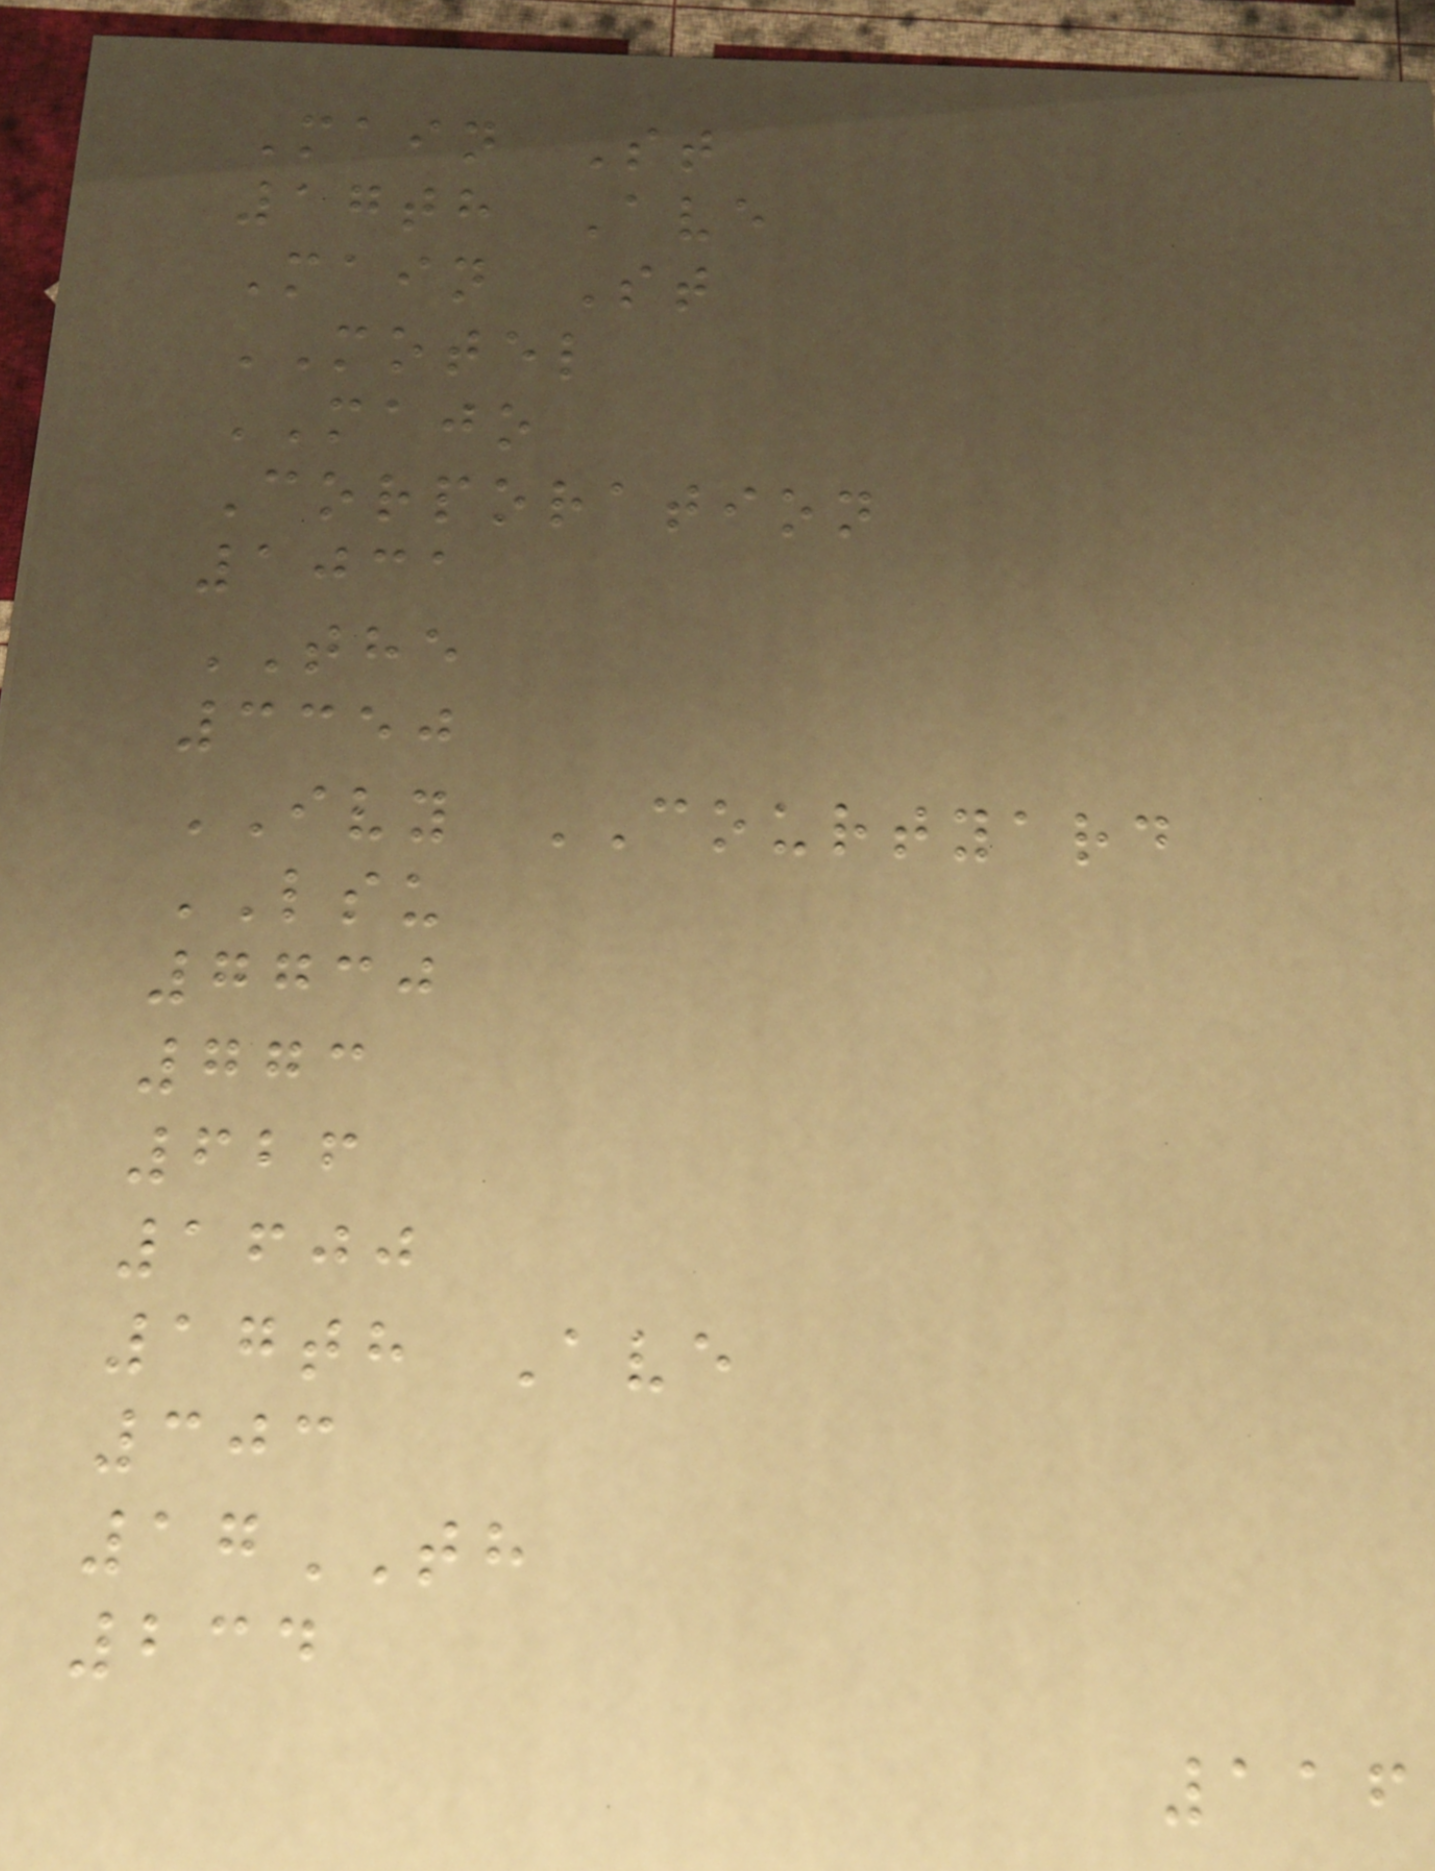Main St
17th Ave
Main St
MOTEL
MAJO
Corporation
1031
THE
3350
IVY COURTYARD
LSU
7730
773
626
1600
17th Ave
303
17TH
234
116
